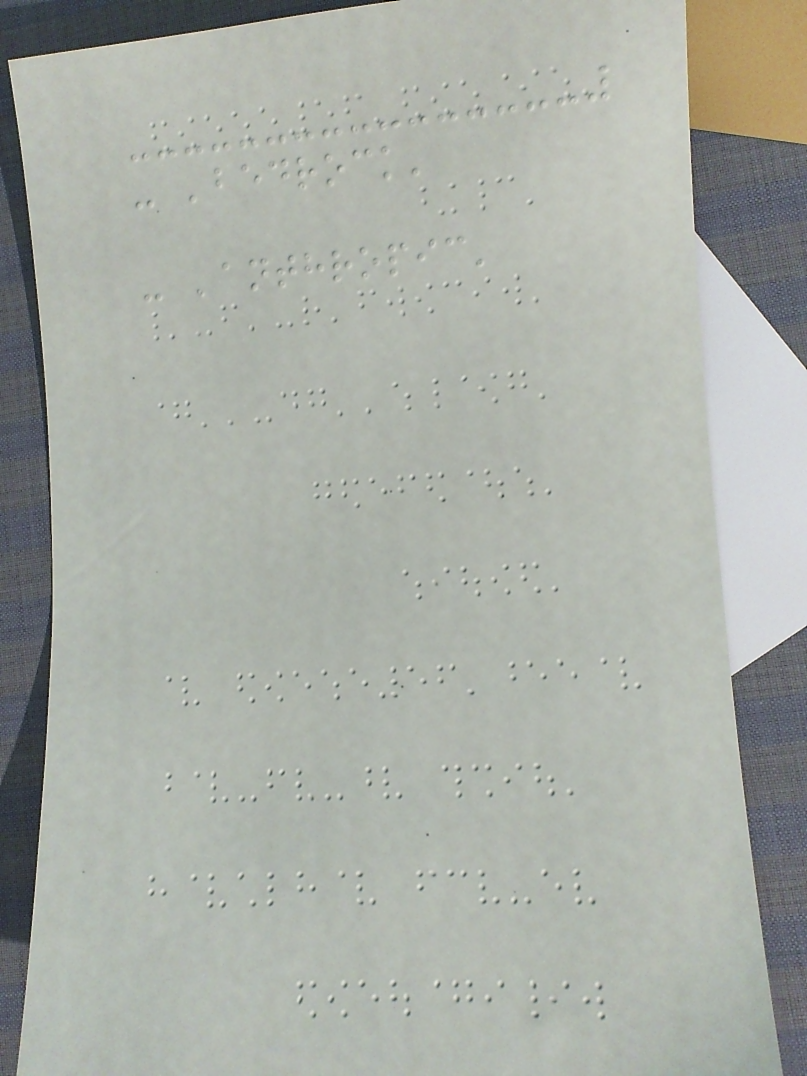- 'bedrock'
- 'anthropic'
